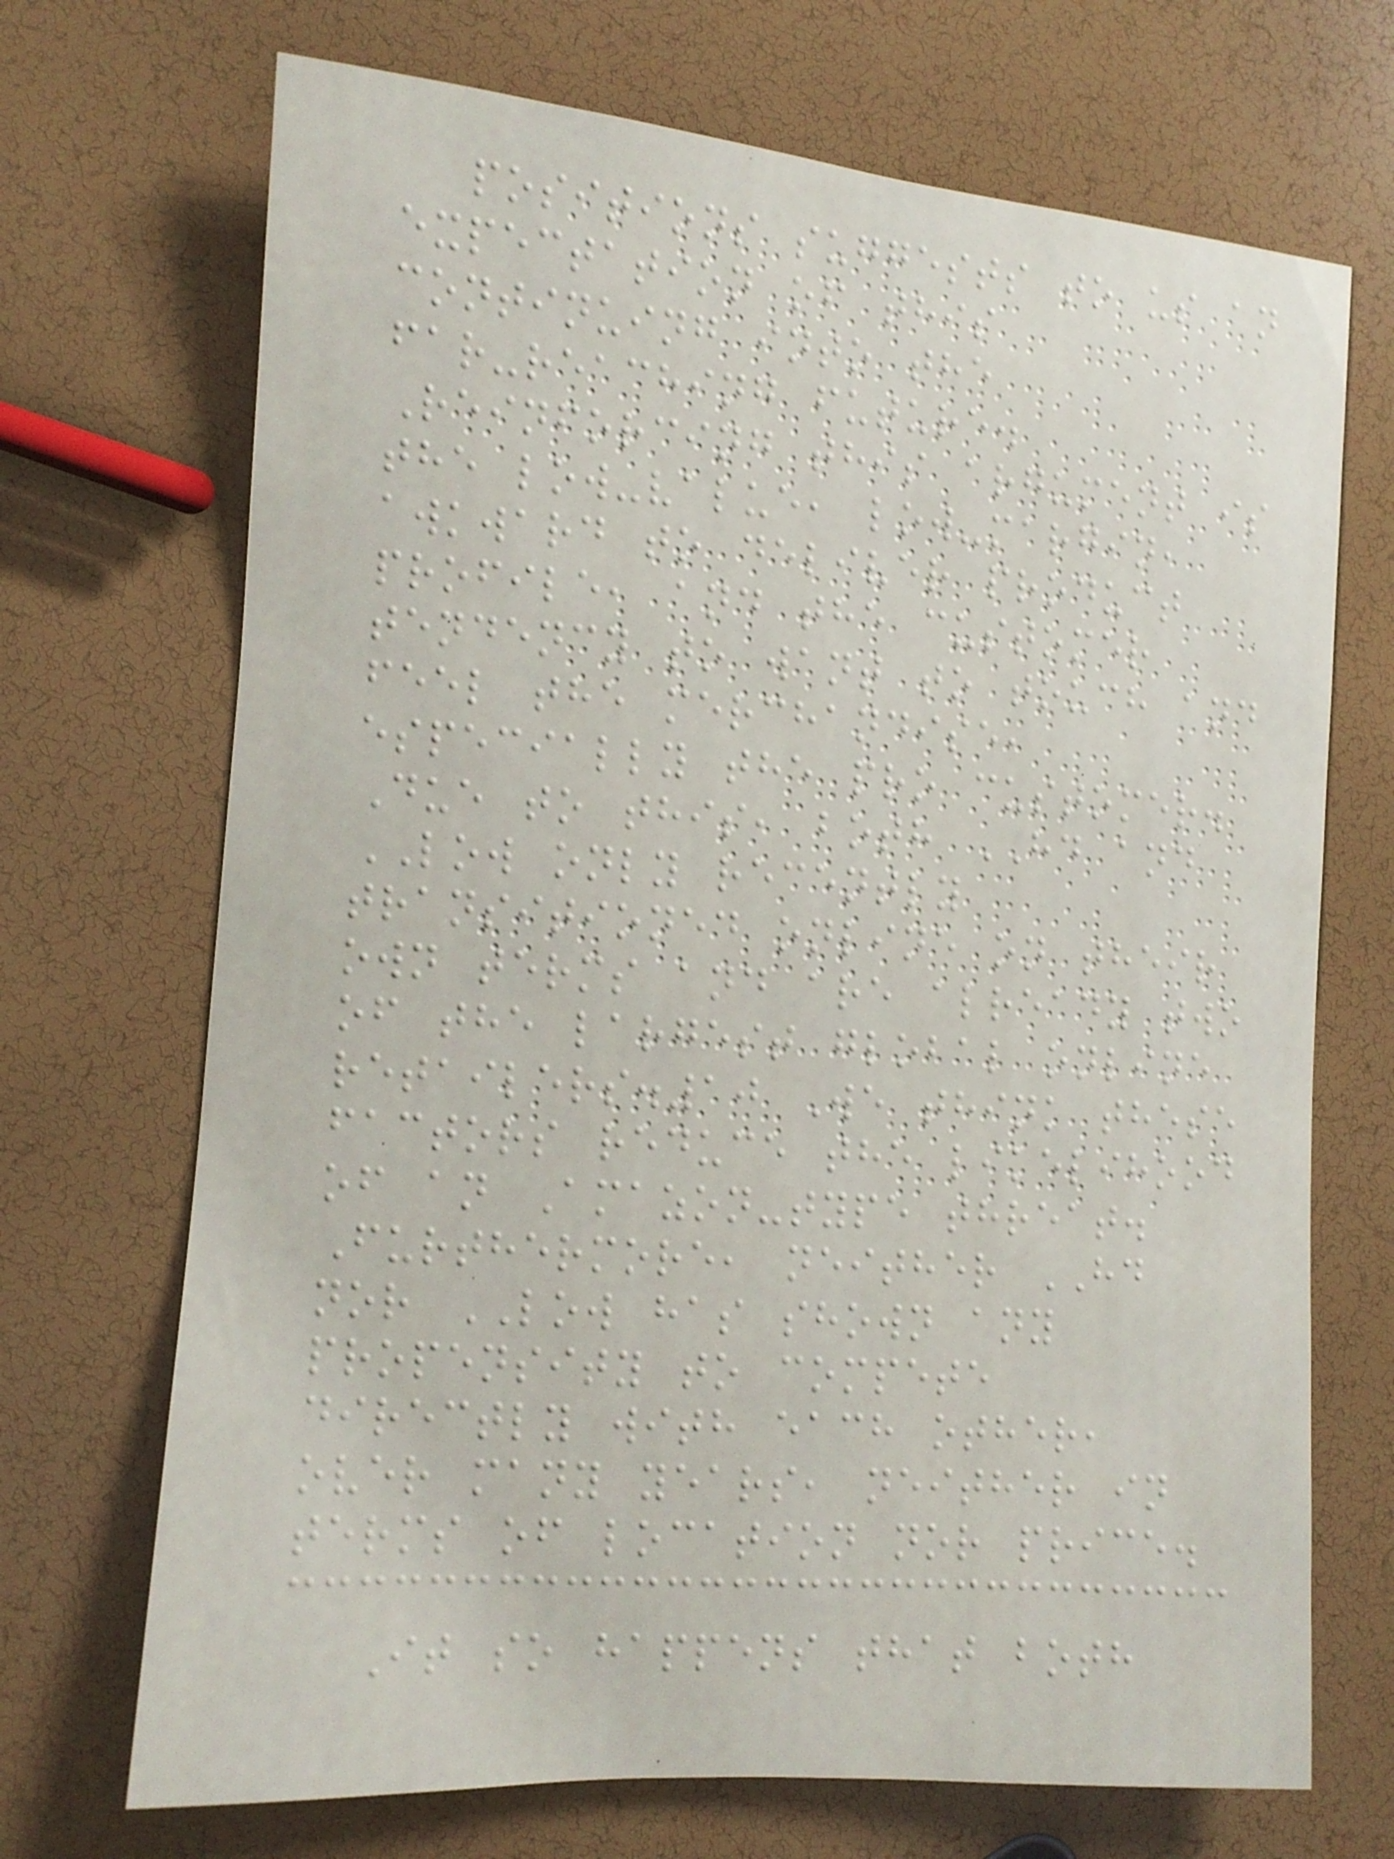positions suggests to us an
expectation of this
continuing into the
far-reaching future.
Reinforcing this argument is
the low-value, low-margin,
awkward to deliver product
profile, and the customer
tendency to want to touch and
feel the merchandise,
especially the pro customer.
Due to this, both HD and
LOW only recently
transitioned online on their
own terms and are already two
of the largest global online
retailers.10 We think these
factors reduce the likelihood
of an Amazon-type threat.
Furthermore, neither HD
nor LOW has shown any
propensity to compete
directly with each other,
over many years, neither in
terms of location nor price.
It so happens that both
